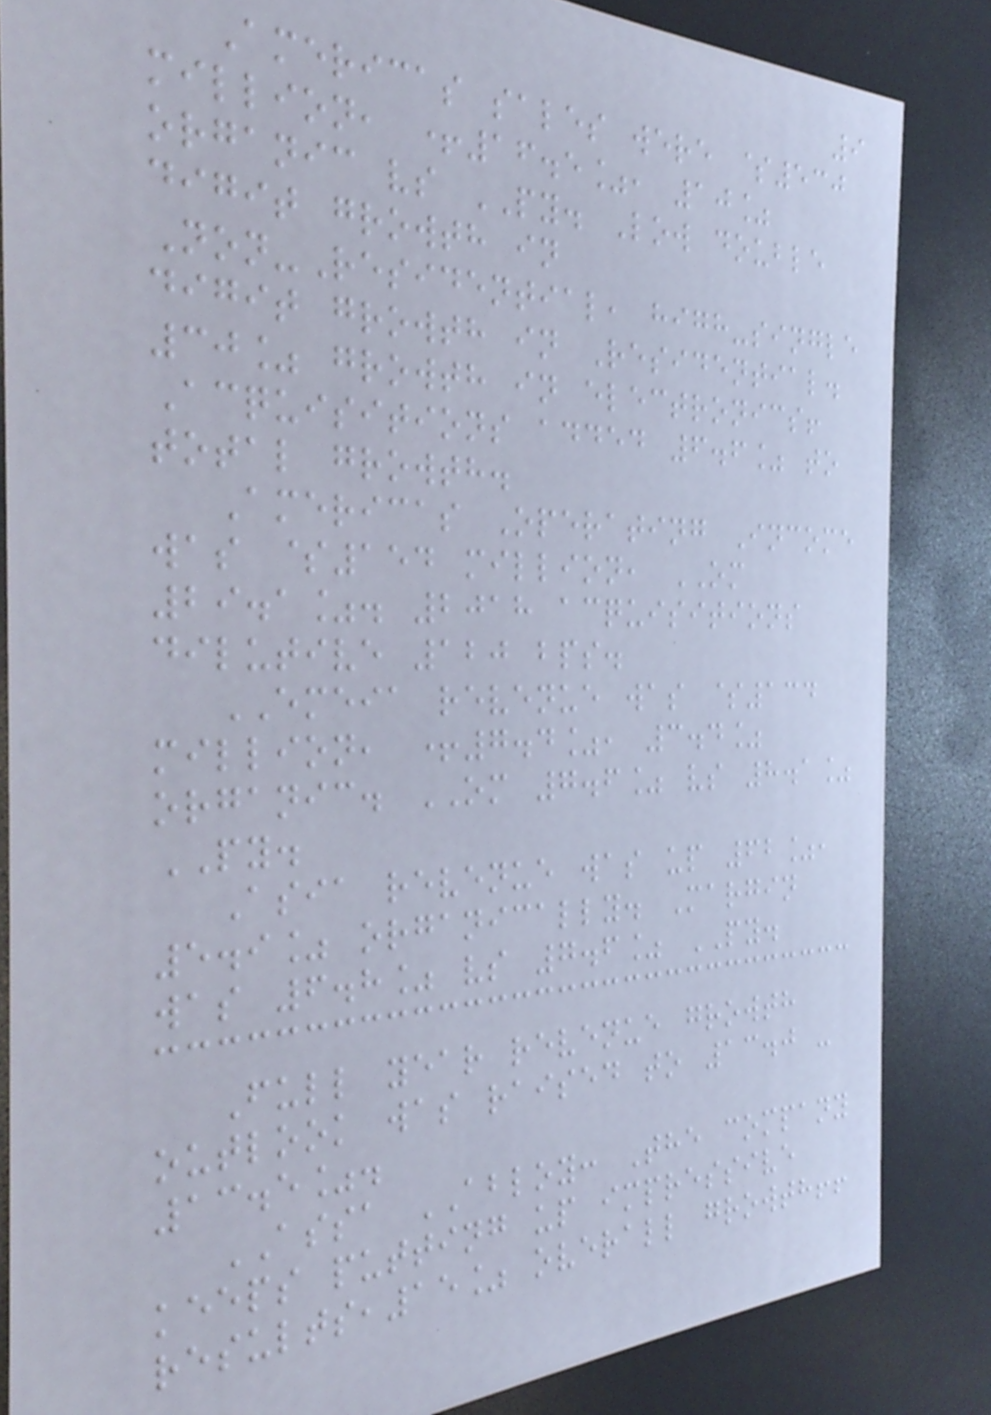9
Americas sales were $530
million, +16.5%, 10%
organic vs PY. Low double
digit growth in
Non-Residential, high-single
digit growth in Residential.
30% growth in electronics!
Acquisitions added 6.6% to
total growth.
Americas Operating Income
was $154 million, OM
29.1%. 2018 acquisitions
dilutive 120 bps.
EMEIA revenue was $134
million, +7.4%, 3.4%
organic. OM 7.6% vs 8.1%
PY.
Asia revenue was up 62%,
5.9% organically. Margin
was 6.8% vs 7.6% PY.
Full year revenue growth
outlook was raised to 13.0 -
13.5%.
ASSA ABLOY: The company
keeps putting up impressive
results,15% overall growth!!
